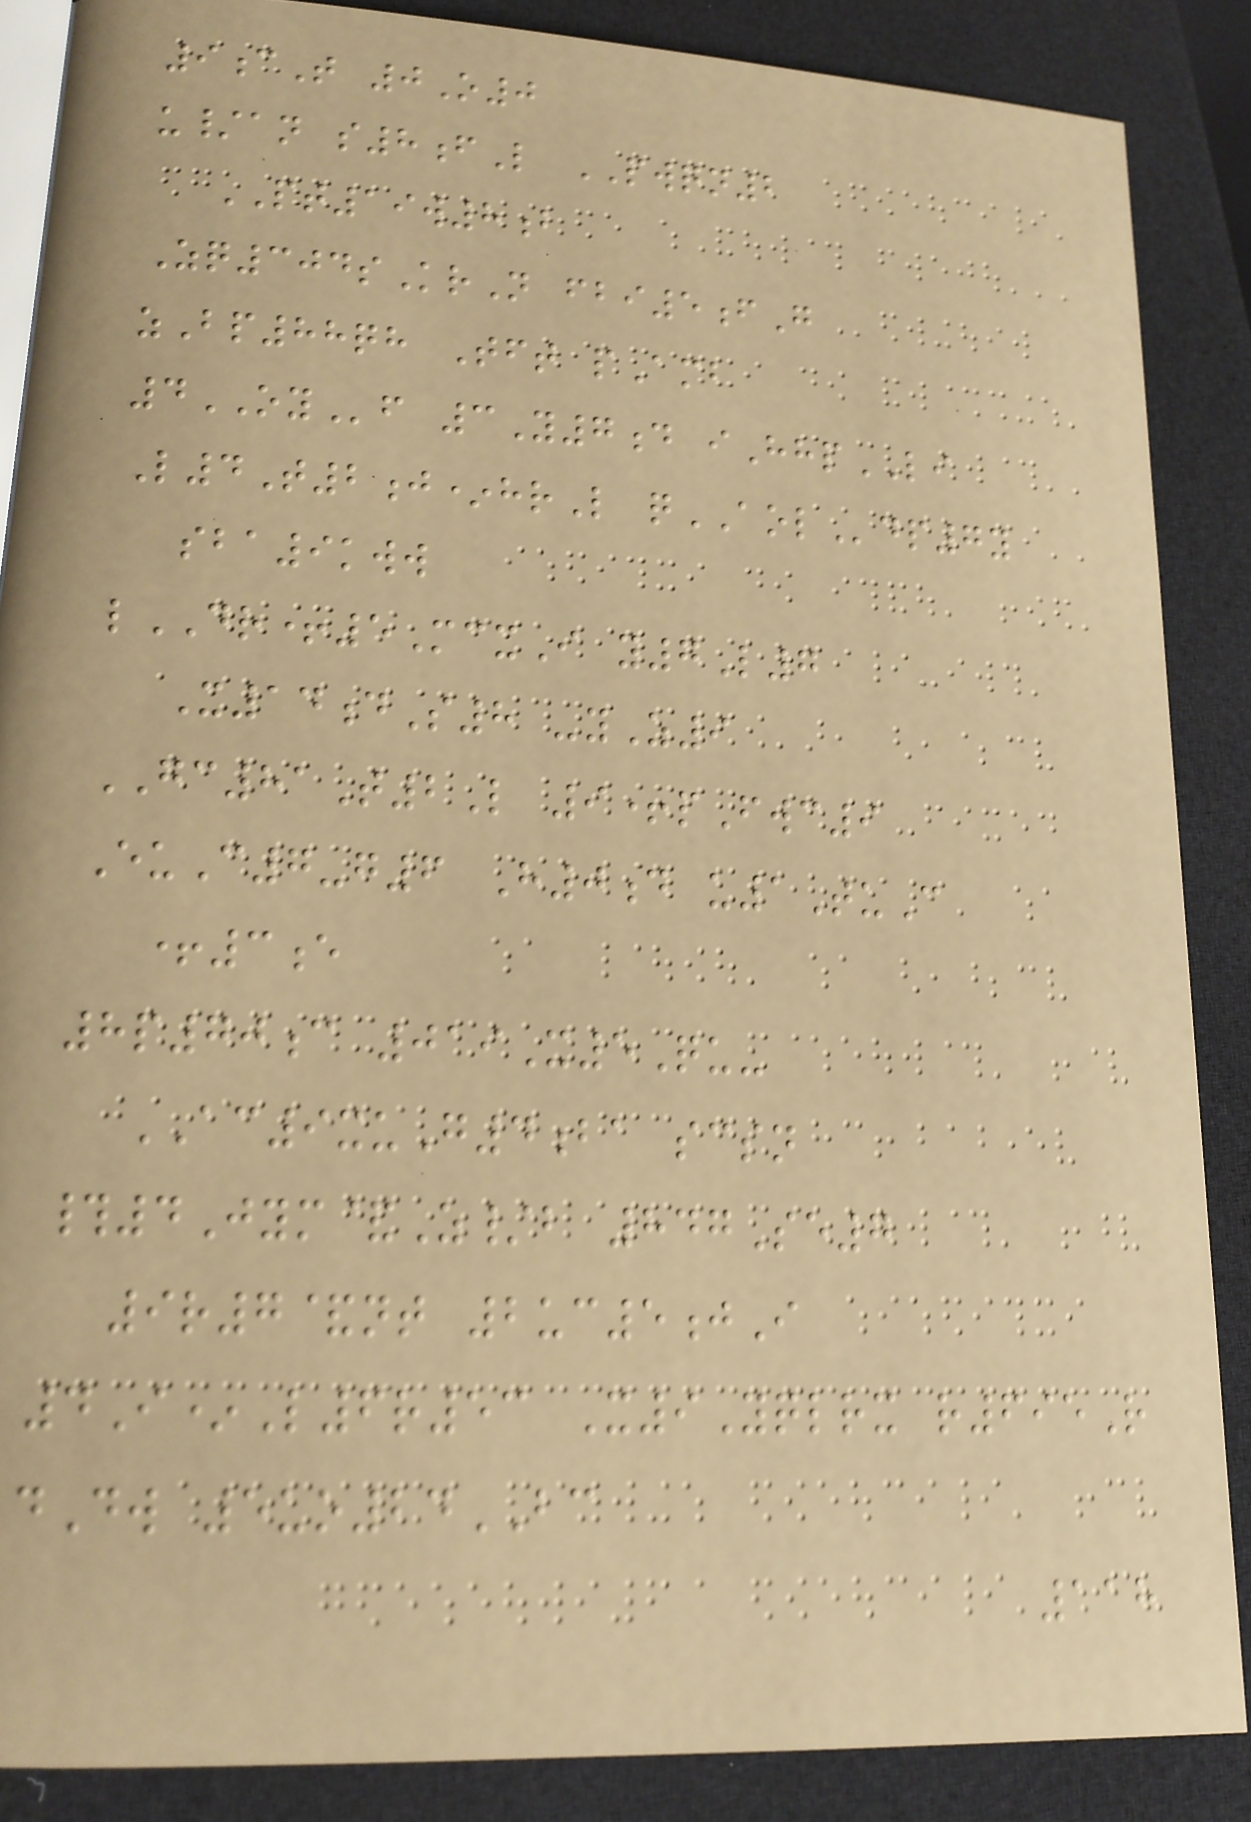9cT 0O0
u/an s8fL PWQN2
PT19w8b
Zq304sKrN fbi5fG
zBp88qh Tft pAmb
4OYf 3Y7d iHhpLI
L4T2j*hrL qAOLdp7y
sba9kww
lDR+5McxI y7L7
X14dS8 -yZ9
GC81T2L 9+pFwc9
EuC7-g6 H0d u1TuC
+3e
8p70c 019X5Qu-
AC9xuG4ba scsn
#4Jym&Z/b 847Se7
9r7&nt 2uc5jI
4I*L6r53 X9Yqlrx r695R
dDw 5uo24BC
118
